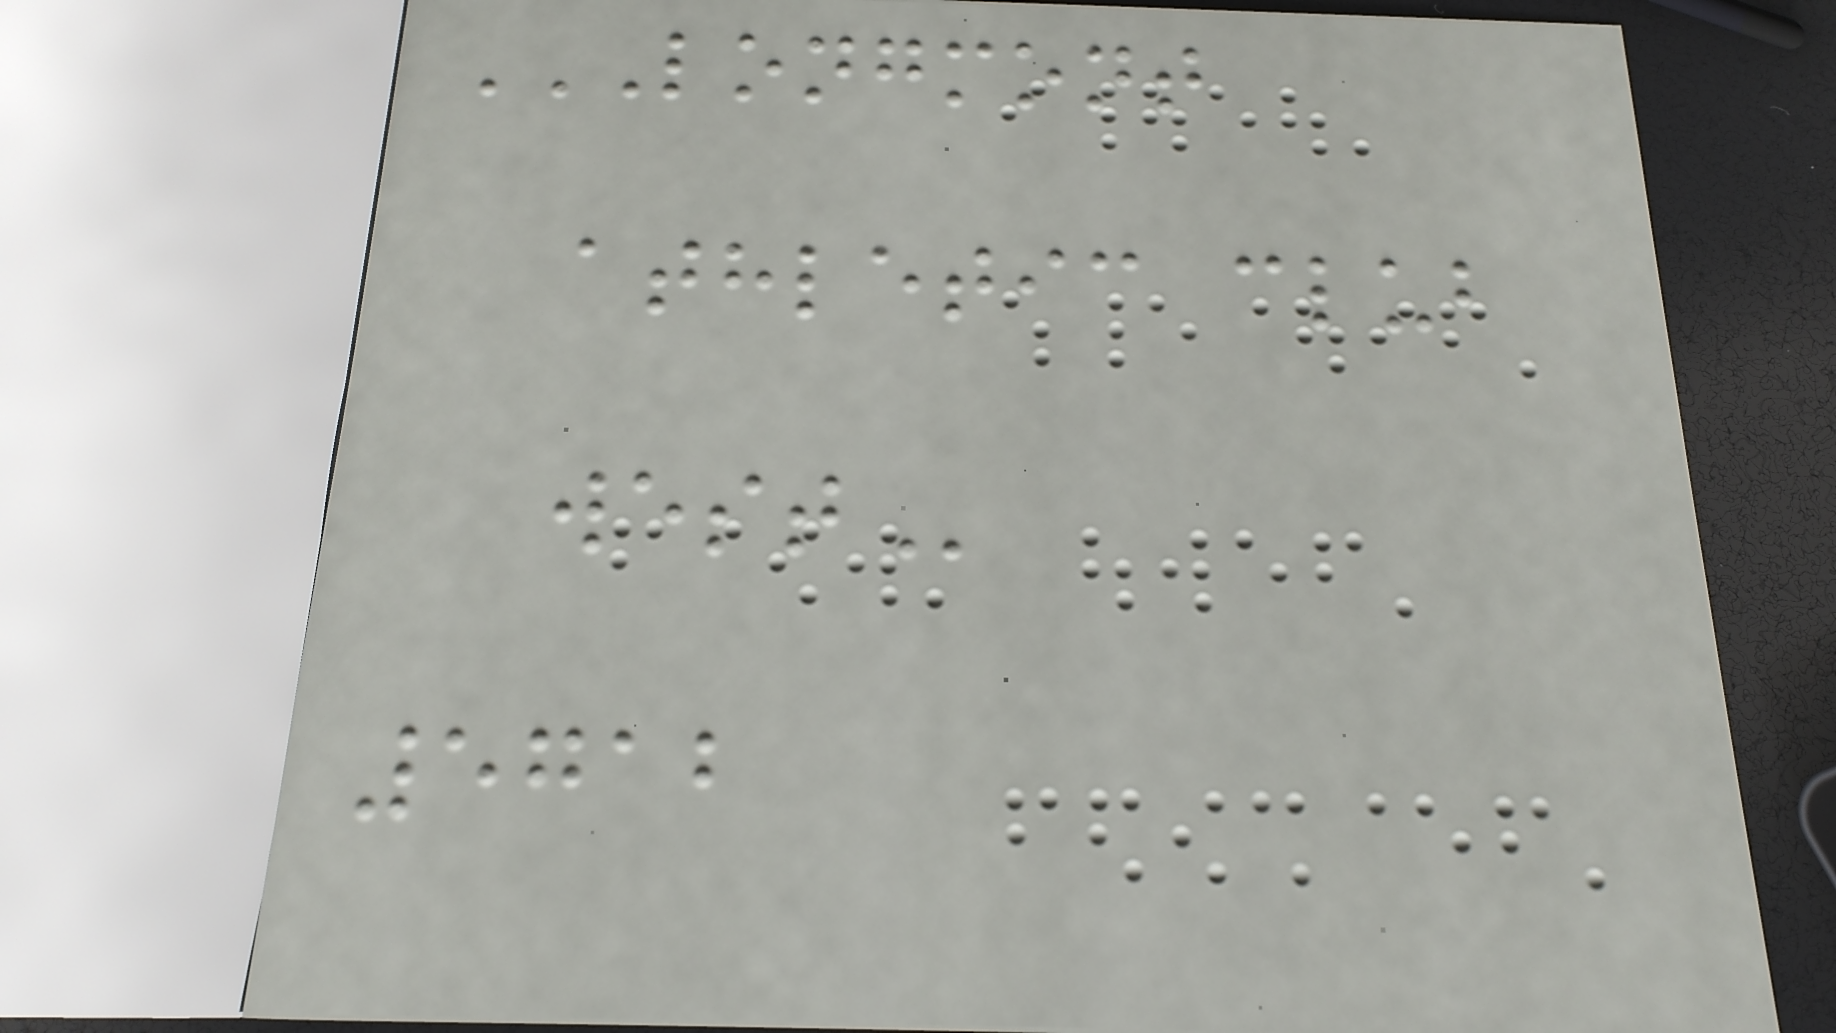LONGMONT
ATHLETIC CLUB
WEST
5712
